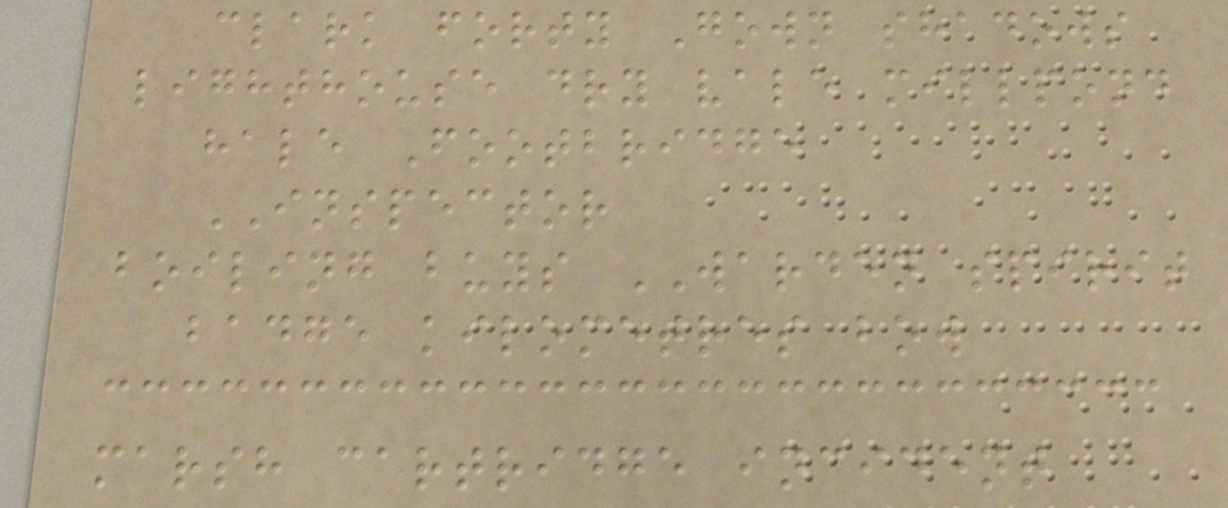clark forty Gown shadows
lighthouse dry vale millpond
hale Footbridge
INSPECTOR
boiling buys WARDEN spirit
badge kilometres bow
marsh cartridge incident
